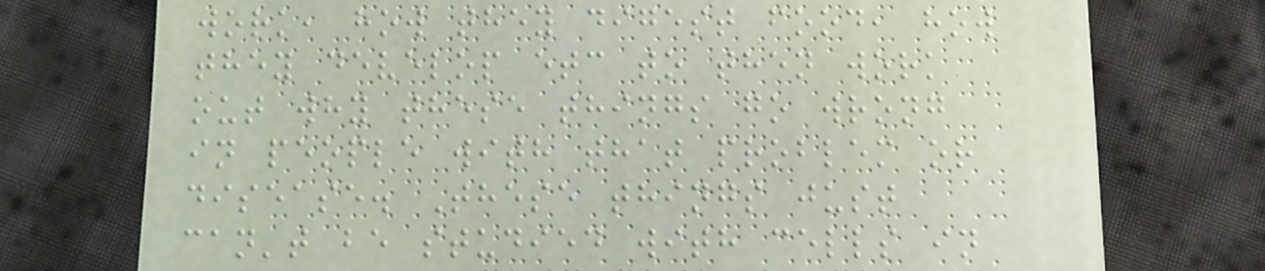work, how they digest food, how
they develop etc to then work
out why these things go wrong
in people with that problem or
disease. These things just
can't be studied with cells in
